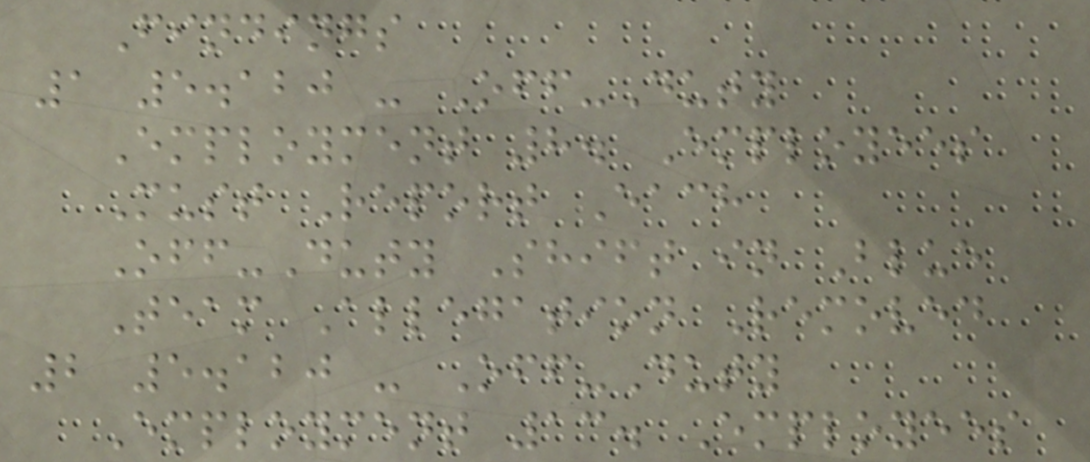Findings
1 5.120 - Off-Duty
Employment 8. Employees
Must Report Each
Off-Duty Shift in Blue
Team Allegation Removed
2 5.120 - Off-Duty
Employment 13. Employees
